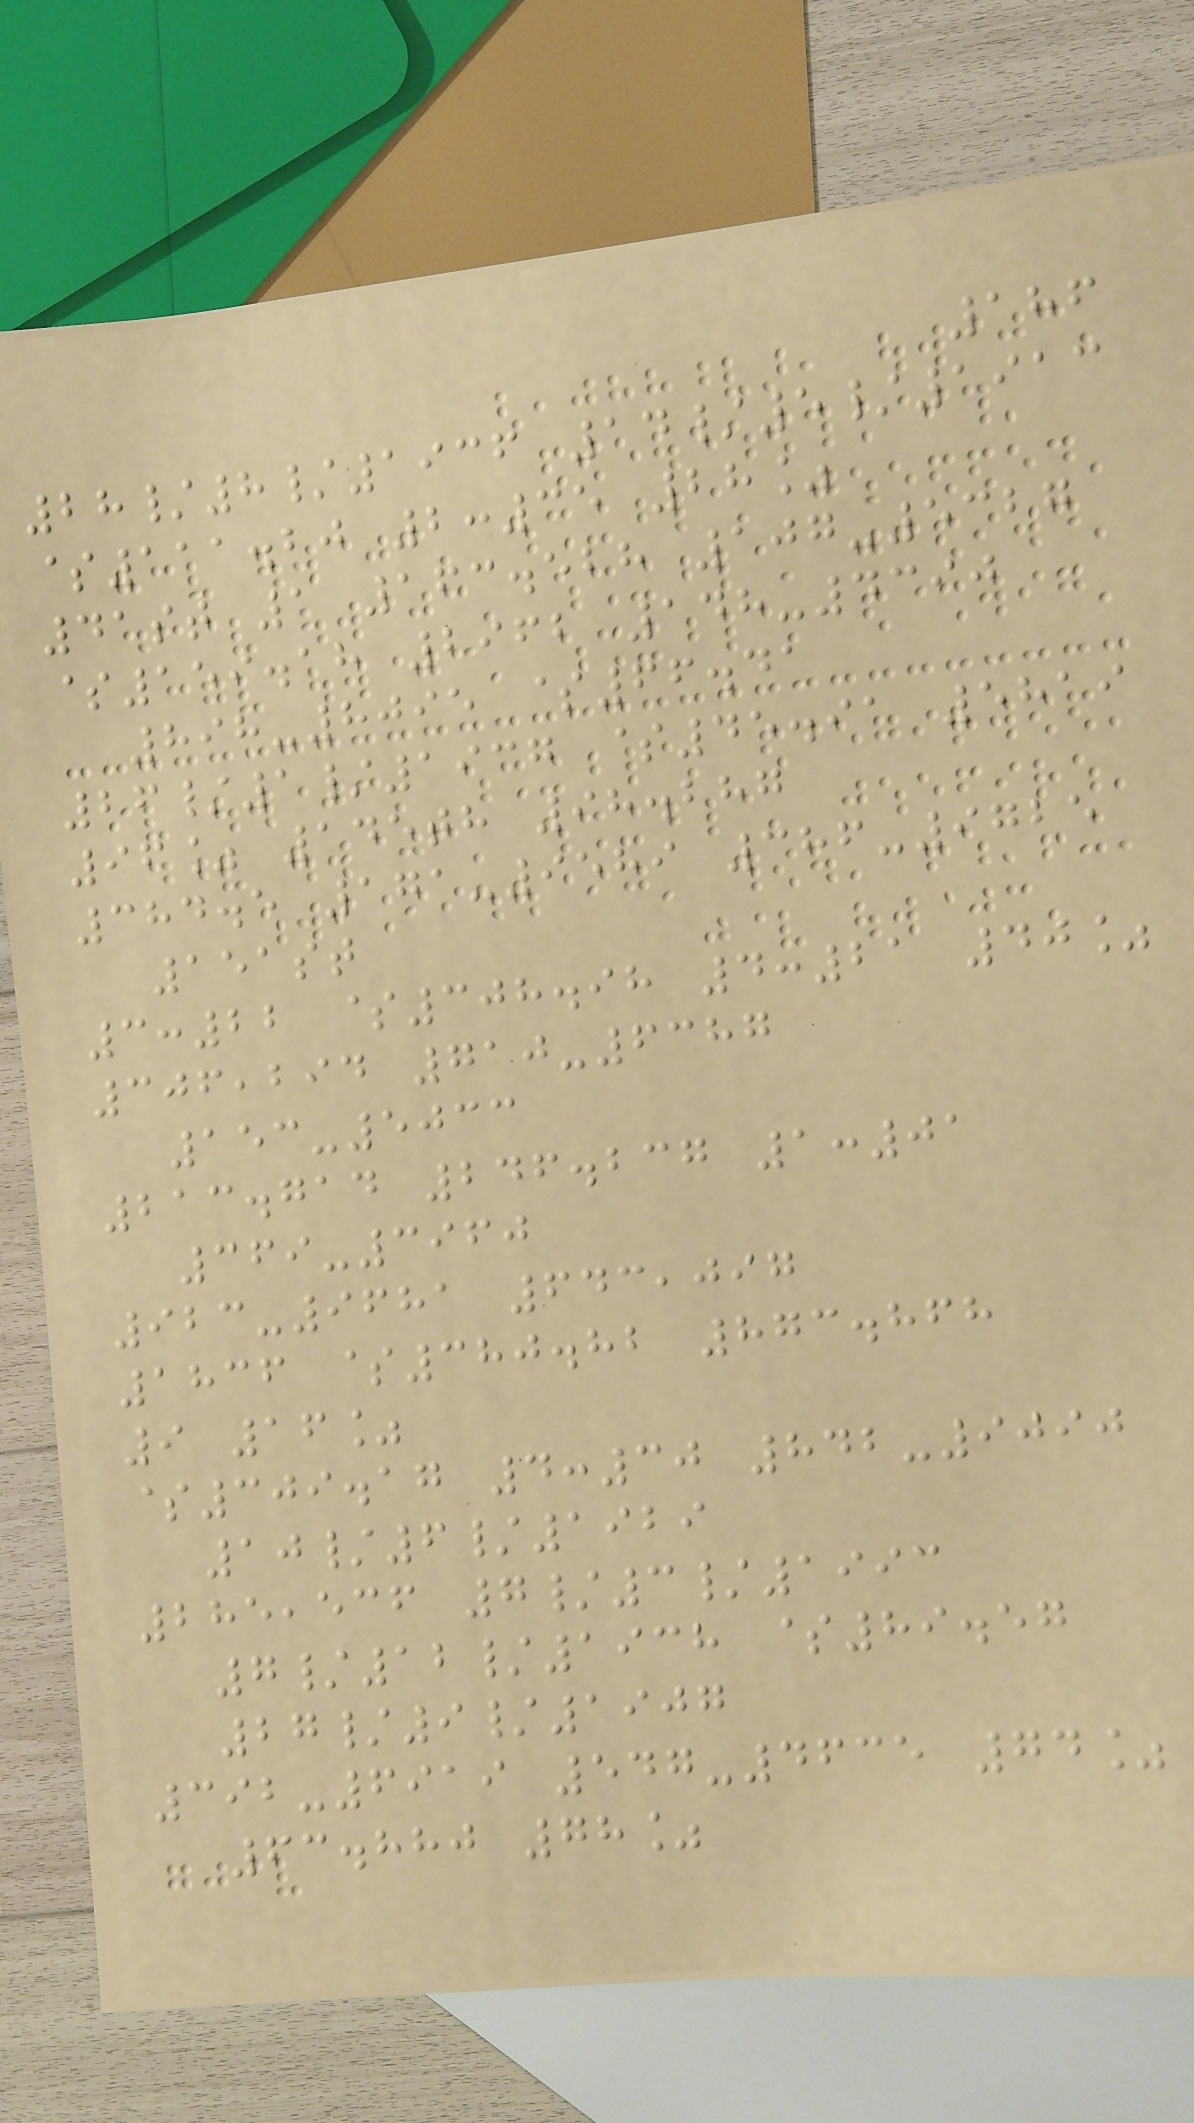186
28/8/1936 14/5/1913
$111.20 2:35 28%
41st 1 163.528 107-5327
$159.18 2962 148-4390
898-8095 $66.41
26/1/1937 $45.91 5819
96% 145th 98.287
384.5 171-9589 386-9725
151st
3:22 $308.98 4:21 40%
306,294 710-6387
153-5033
213.714 246.237 1:01
369-3960
923-9681 643,097
1836 $380.82 873.868
9 16%
$309.17 4:30 842-9090
10/6/1929
285,536 7/3/1993
7/12/1938 $89.57
27/9/1907
392-6919 547-4635 74%
63.880 78%
